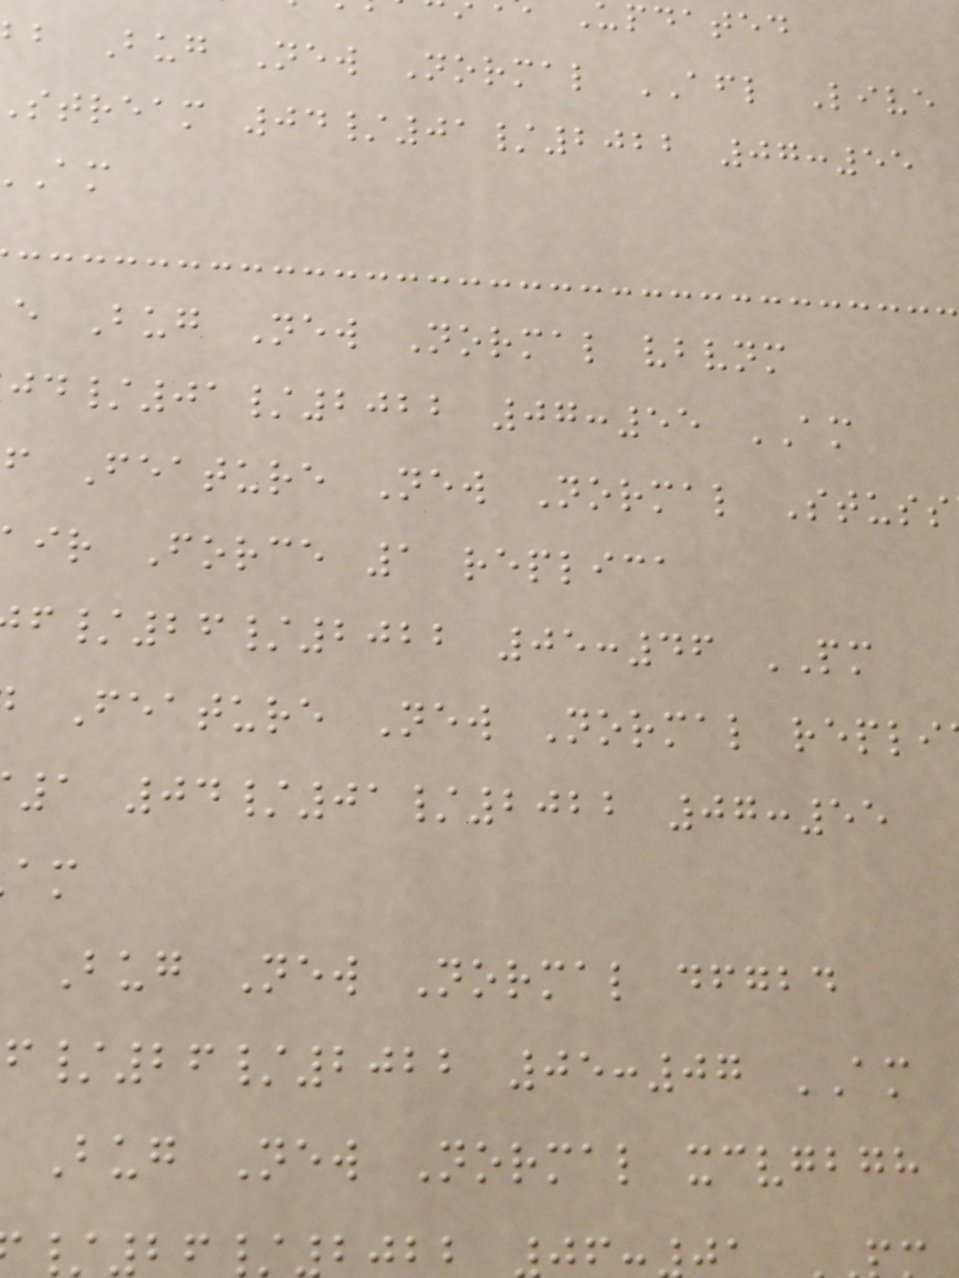b Bug New Normal AFL Live
stream 04/01/2022 07:55
e Bug New Normal vbvnm
/01/2022 07:55 AM
f Feature New Normal Stuss
ir Force 1 replica
/26/2022 05:46 PM
Feature New Normal repli
1 04/01/2022 07:55
Bug New Normal dfgbd
/26/2022 05:07 AM
Bug New Normal xcvgbgh
